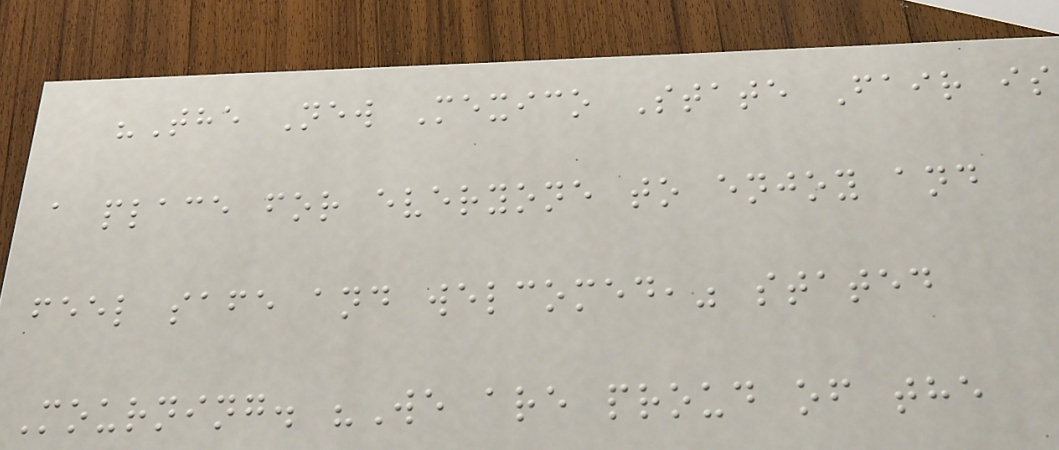"The New Mexico State Fair is
a place for everyone to enjoy and
feel safe and welcomed," stated
Mourning. "We are proud of the
